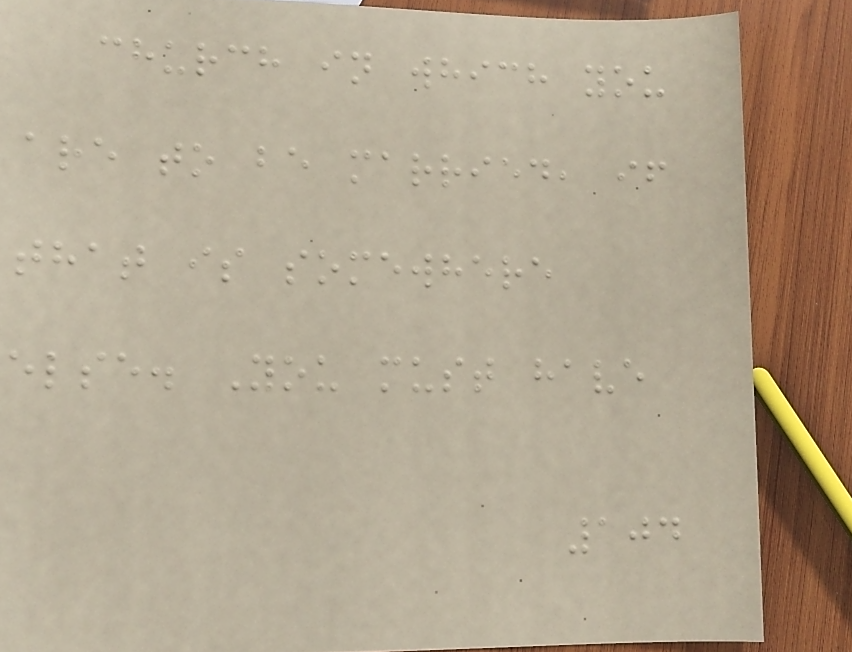church in which you
are to be married, if
that is somewhere
else. You must have
104
